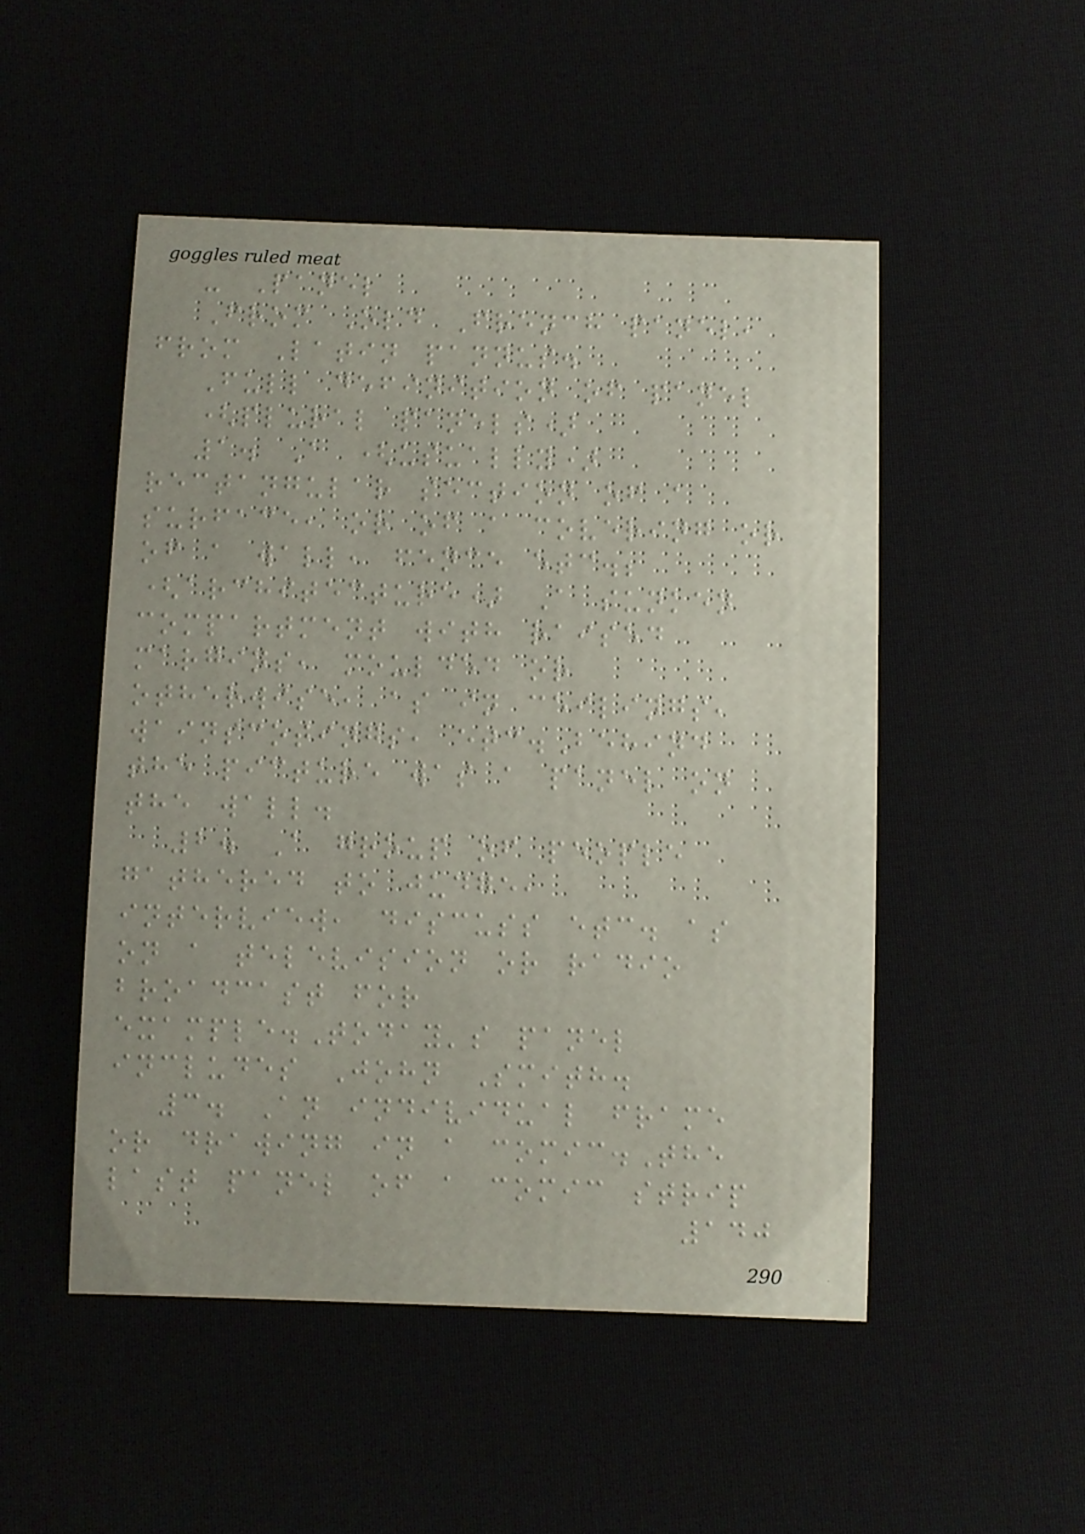- Panel
From Old French panel,
from Latin pannus.
Full definition of panel
(plural panels)
1. A (usually)
rectangular section of a
surface, or of a covering or
of a wall, fence etc.;
(architecture) A sunken
compartment with raised
margins, moulded or
otherwise, as in ceilings,
wainscotings, etc.Behind
the picture was a panel on
the wall.
2. A group of people
gathered to judge,
interview, discuss etc. as
on a television or radio
broadcast for
example.Today's panel
includes John Smith.
3. An individual frame
or drawing in a comic.The
last panel of a comic strip
140
